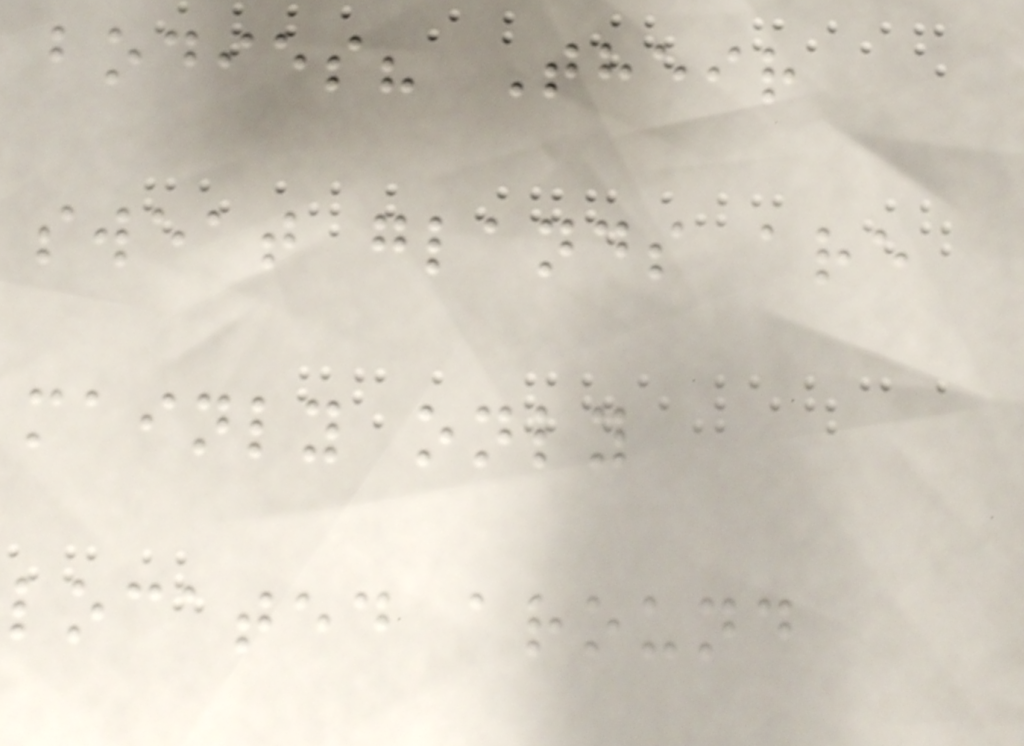bodies? Their
sweat glands are
mainly only
located around
